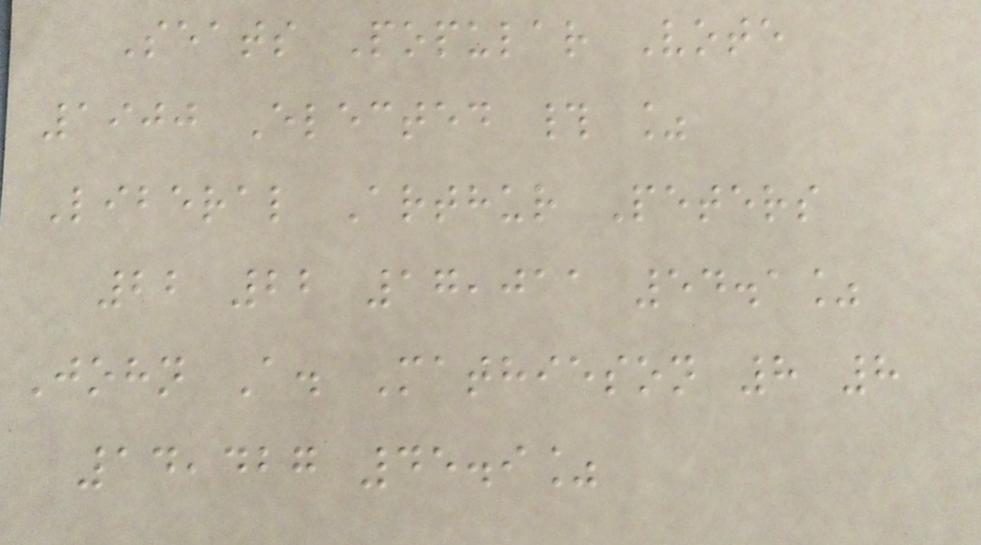Seats Popular Vote
1900 Elected # %
Liberal Arthur Peters
22 22 17,011 54.1%
John A. Mathieson 8 8
14,427 45.9%
